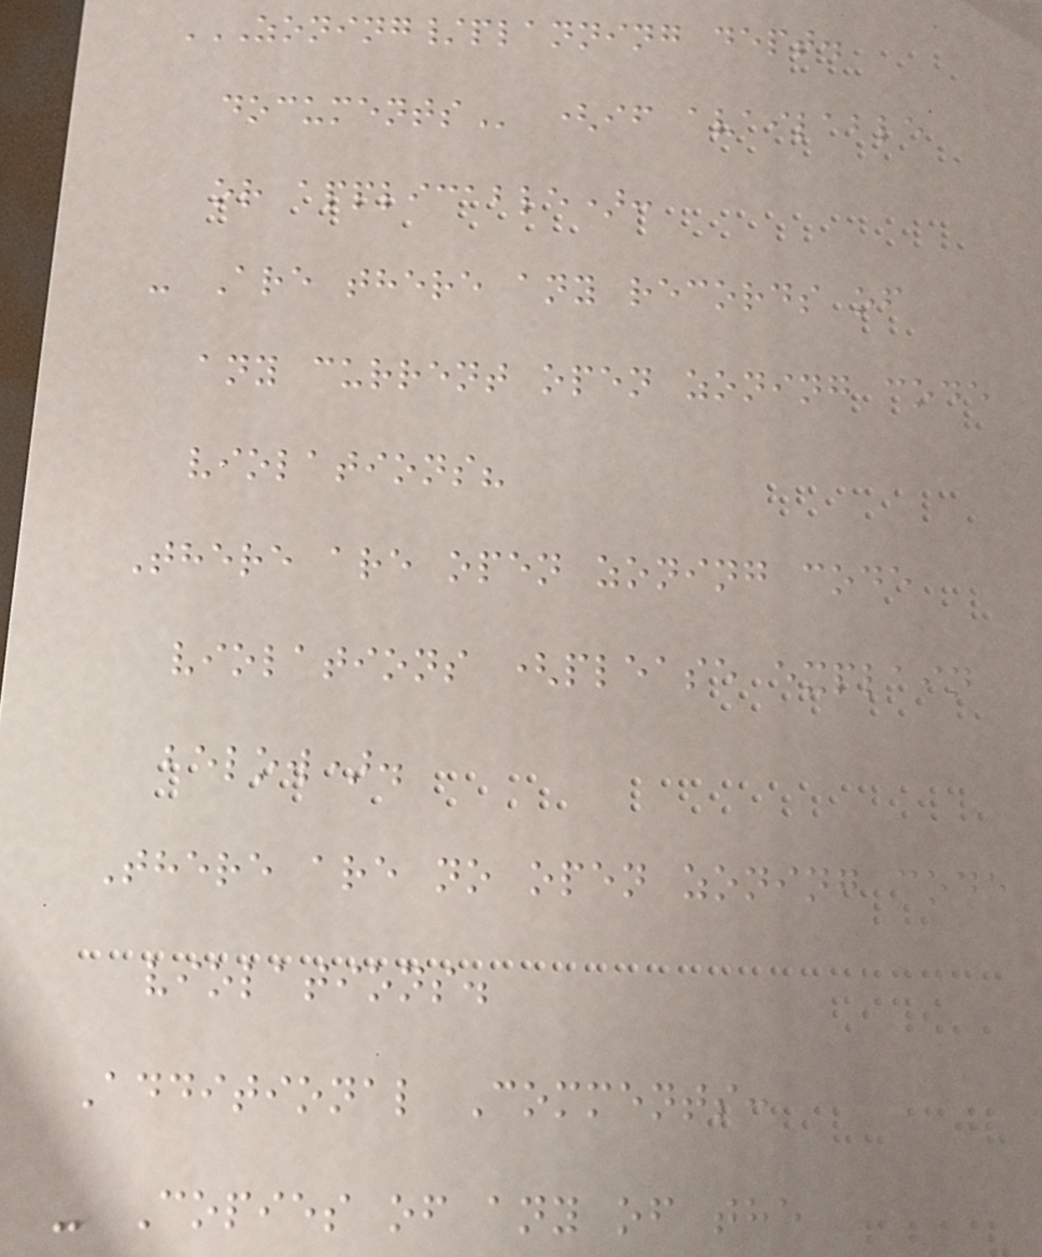ZONING/PLANNING DEPT.
DOCUMENTS (if available
or applicable):
- Are there any records of
any current open zoning code
violations?
There are open zoning code
violations (please explain
below).
There are no open zoning code
violations.
Additional Comments:
- Copies of any of the
